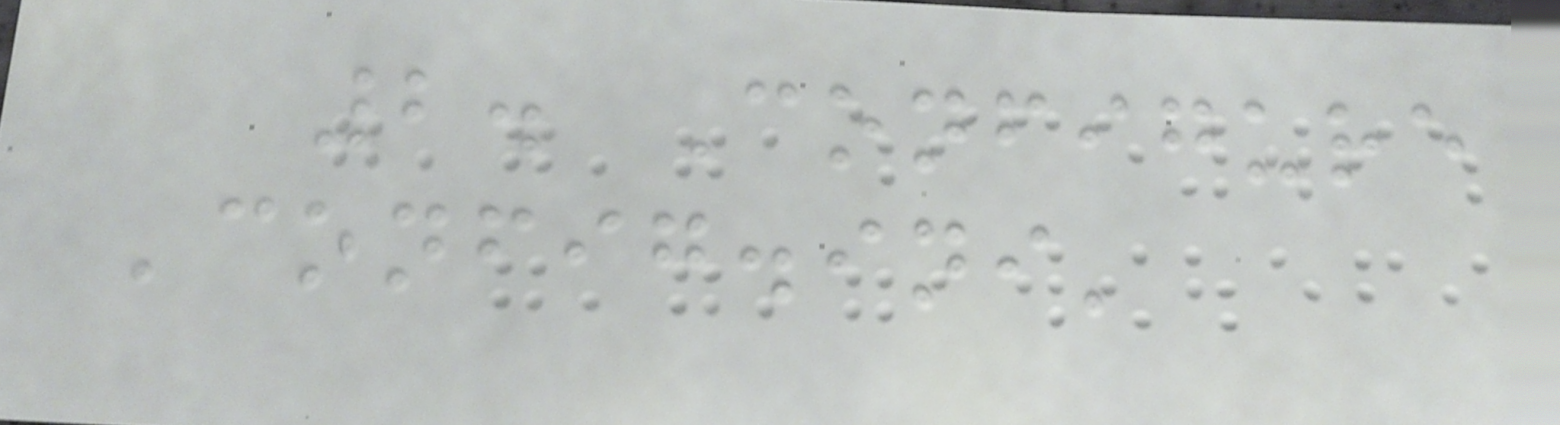2. Configure
'config.ini'
